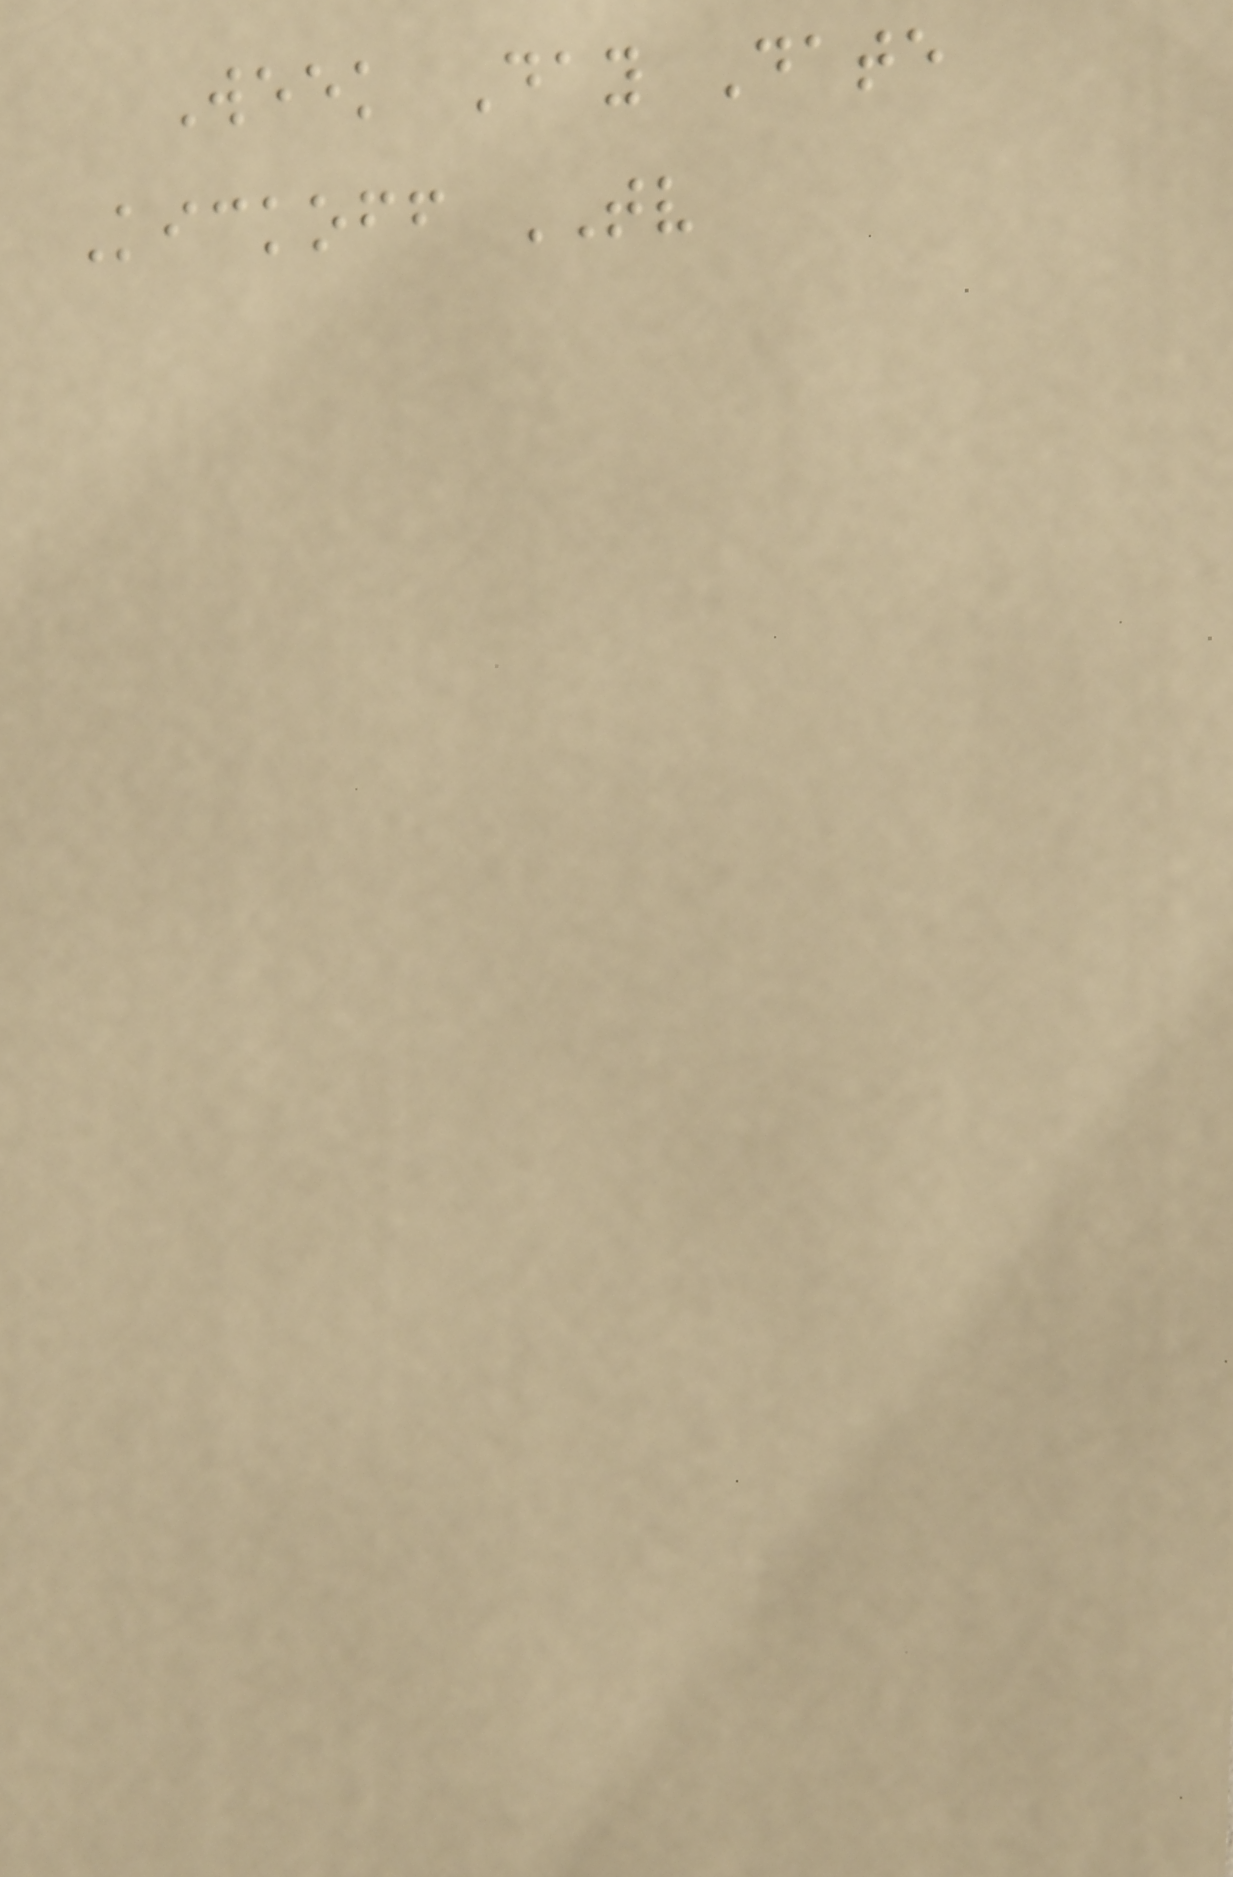Week Day Date
Kickoff TV
